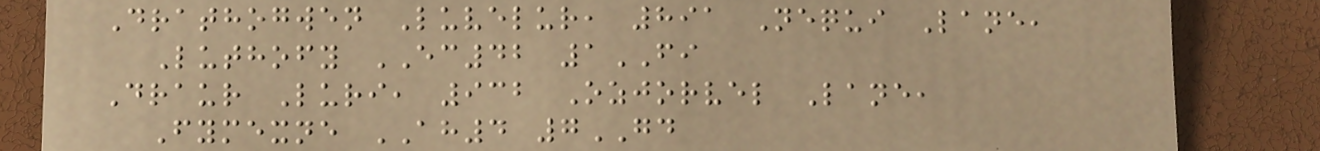Drathogwen Luvelur, 891 Nequi Lane,
Luthofy EC42 1FI
Draur Luri, 932 Ozjorvel Lane,
Fymexne AH4 7GD
